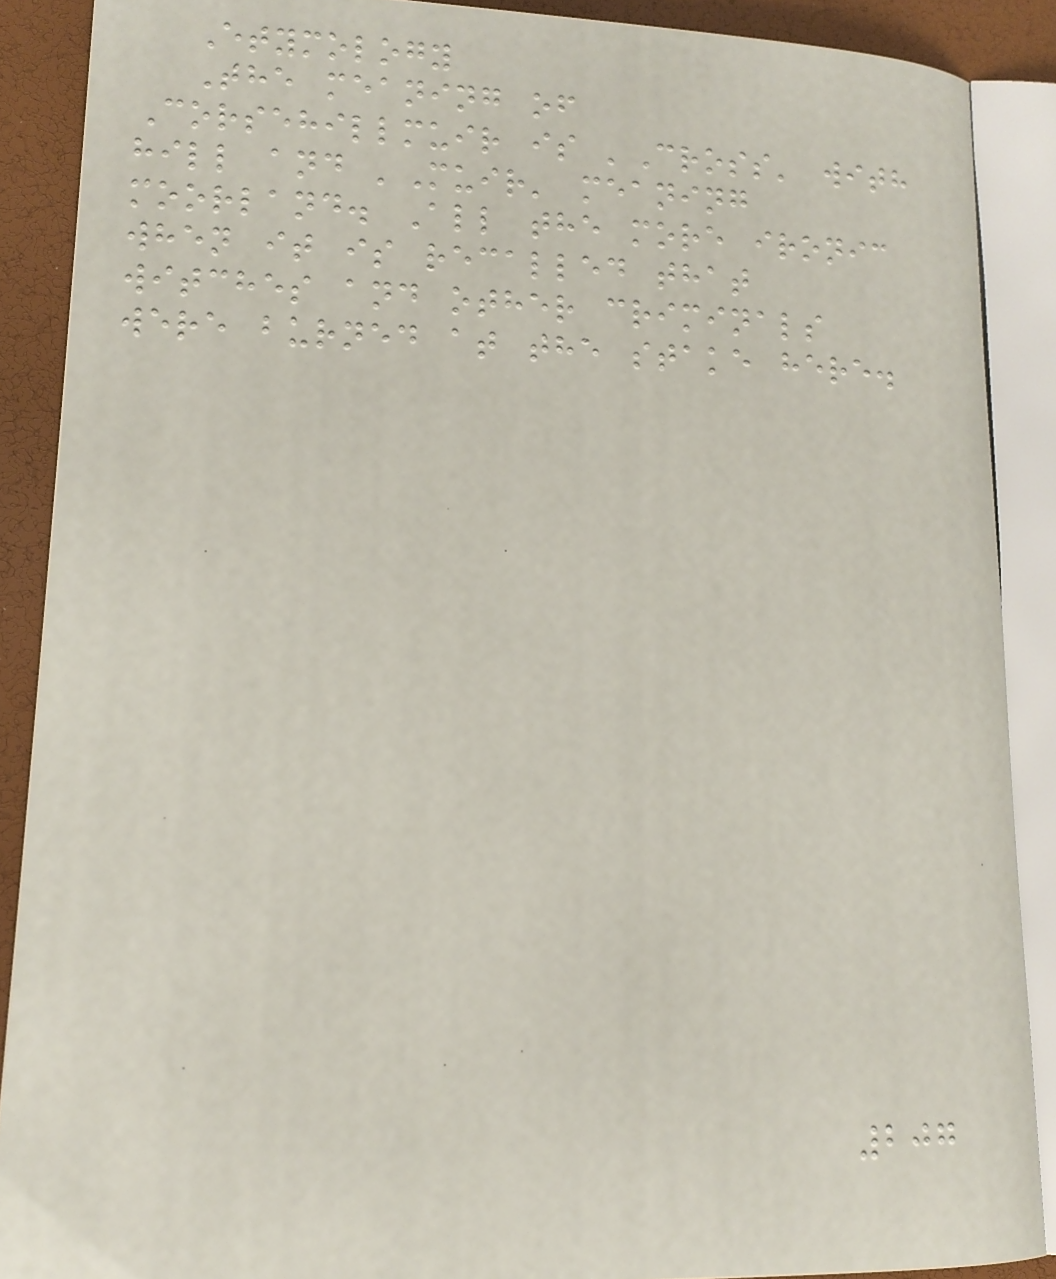Etymology
The meaning of
Corsehillmuir is 'Cross' with
hill and 'Muir' meaning
moorland. All the more ironic
when it is recalled that
witches and other criminals
were burned at the stake here.
207
